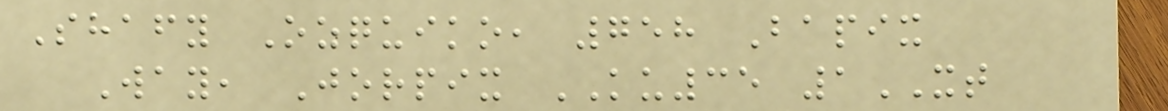Shafy Ozquiko, 758 Bapix
Way, Jorpix KU35 1XT
